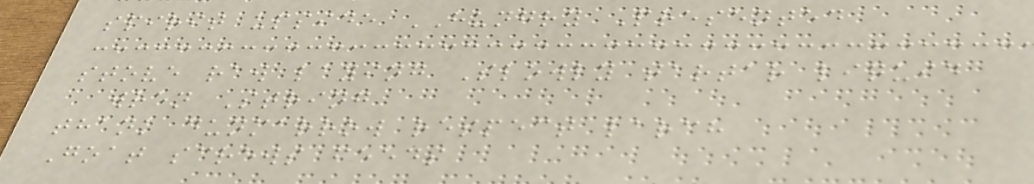spirit upside HUNGRY Presented
stove raw laying Slowly tartar liquid
wren String
thank dunmarrow respect larch
Goat screws feeds
